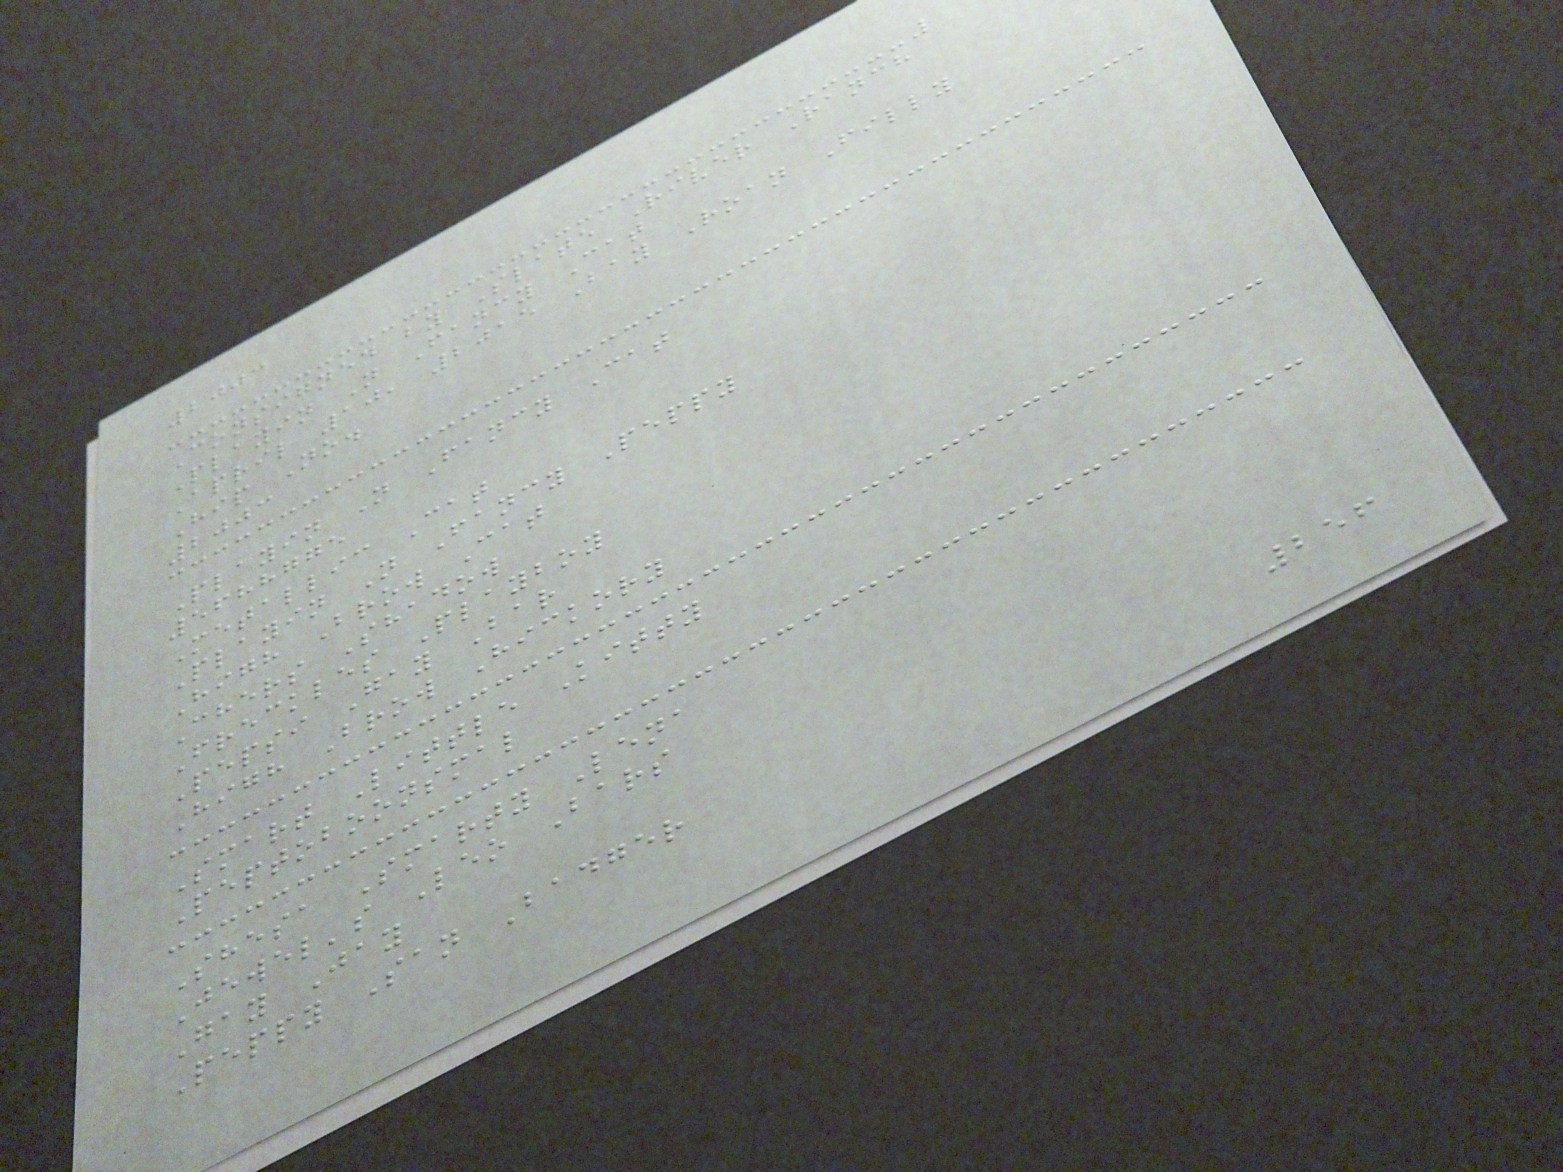2003
Consigned by Slate River Ranch
Playin N Fancy Cat
April 10, 2015 Bay Roan Filly
Hip No.
2003
Playin N Fancy Cat
5688775
Metallic Cat
Playin N Fancy Peppy
High Brow Cat
Chers Shadow
Freckles Playboy
Pepsi Gay Bar
High Brow Hickory
Smart Little Kitty
Peptoboonsmal
Shesa Smarty Lena
Jewel's Leo Bars
Gay Jay
Peppy San Badger
256
